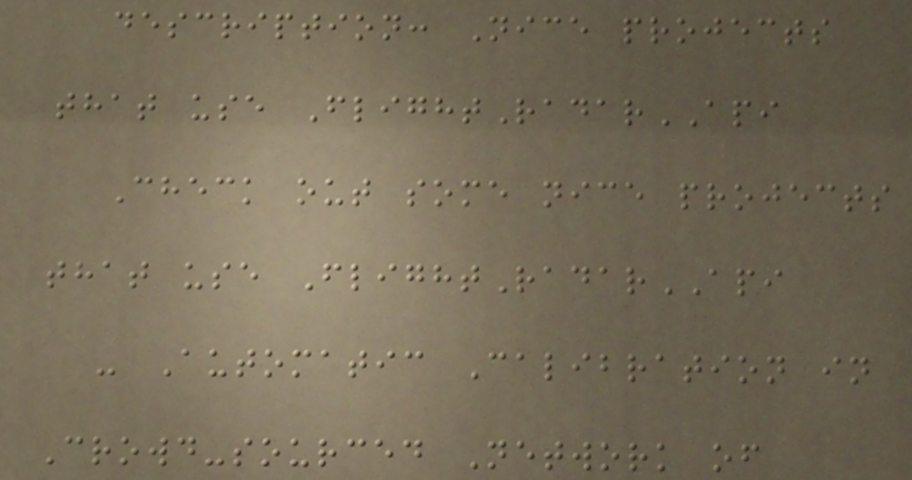description: Nice projects
that use FlightRadarAPI
Check out some nice projects
that use FlightRadarAPI
- Automatic Calibration in
Crowd-sourced Network of
